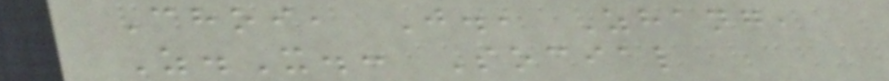Choi, J., Zhang,
Z.X.: Social
